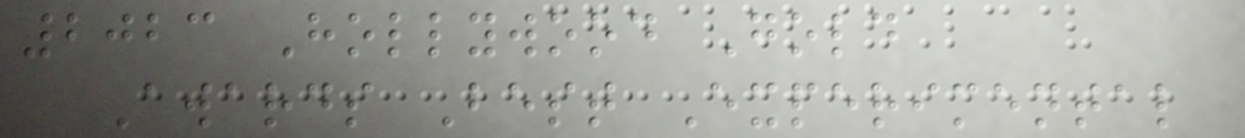2023 Hollywood Gold
Awards Best Experimental
